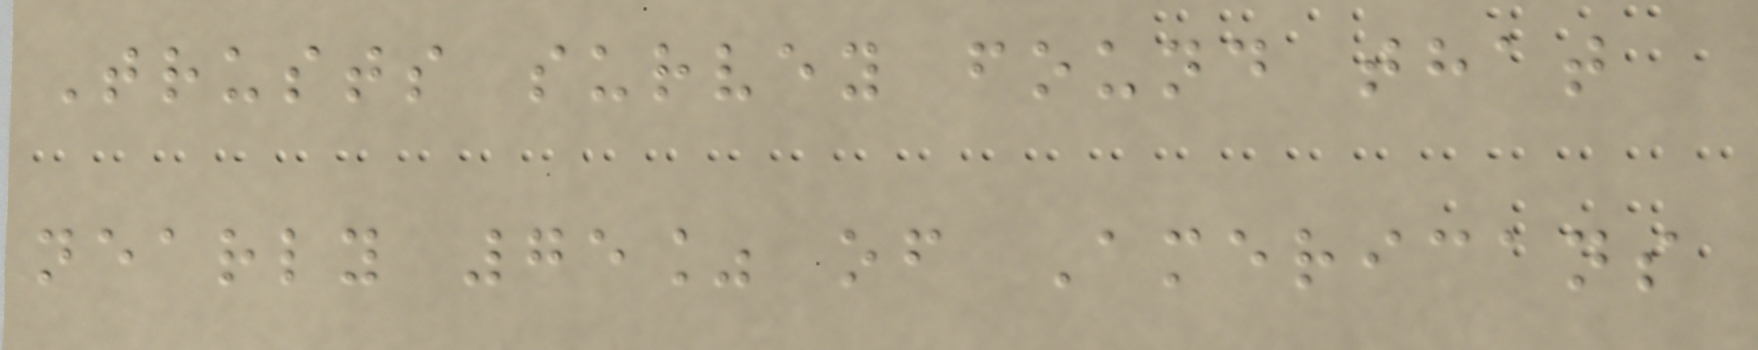Trusts survey found that
nearly 75% of Americans
